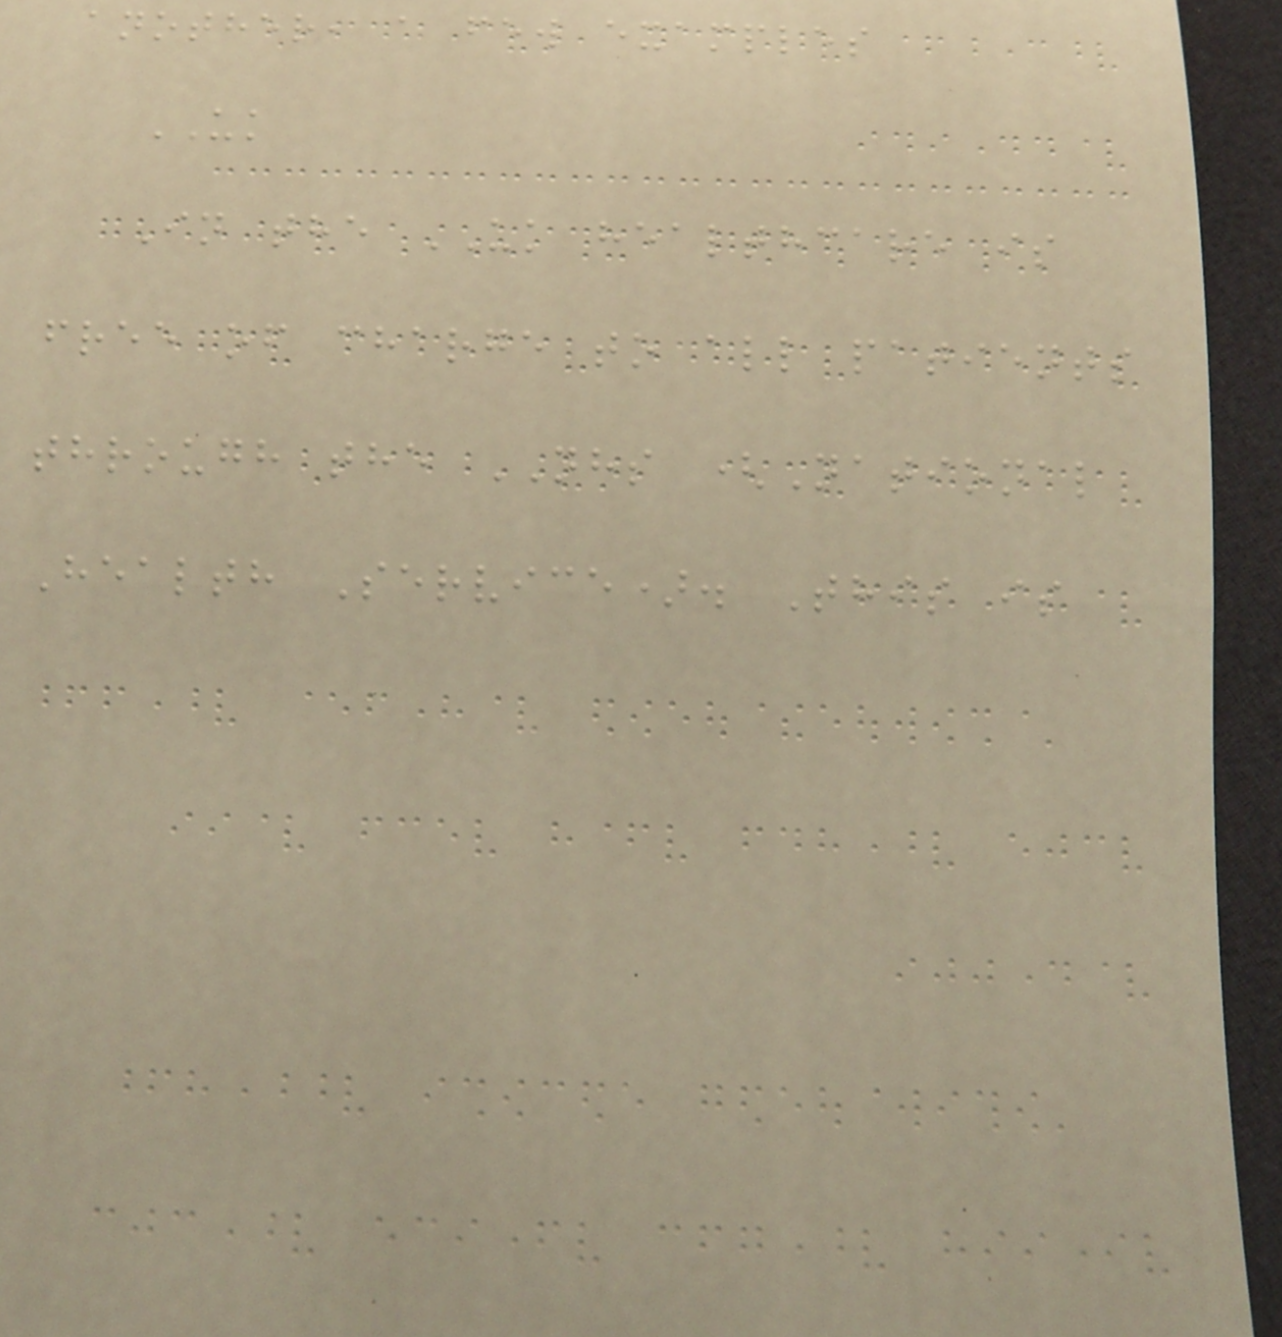another, a few examples
UK
In the UK healthcare is
free of charge to all patients
through the NHS (National
Health Service). This is
